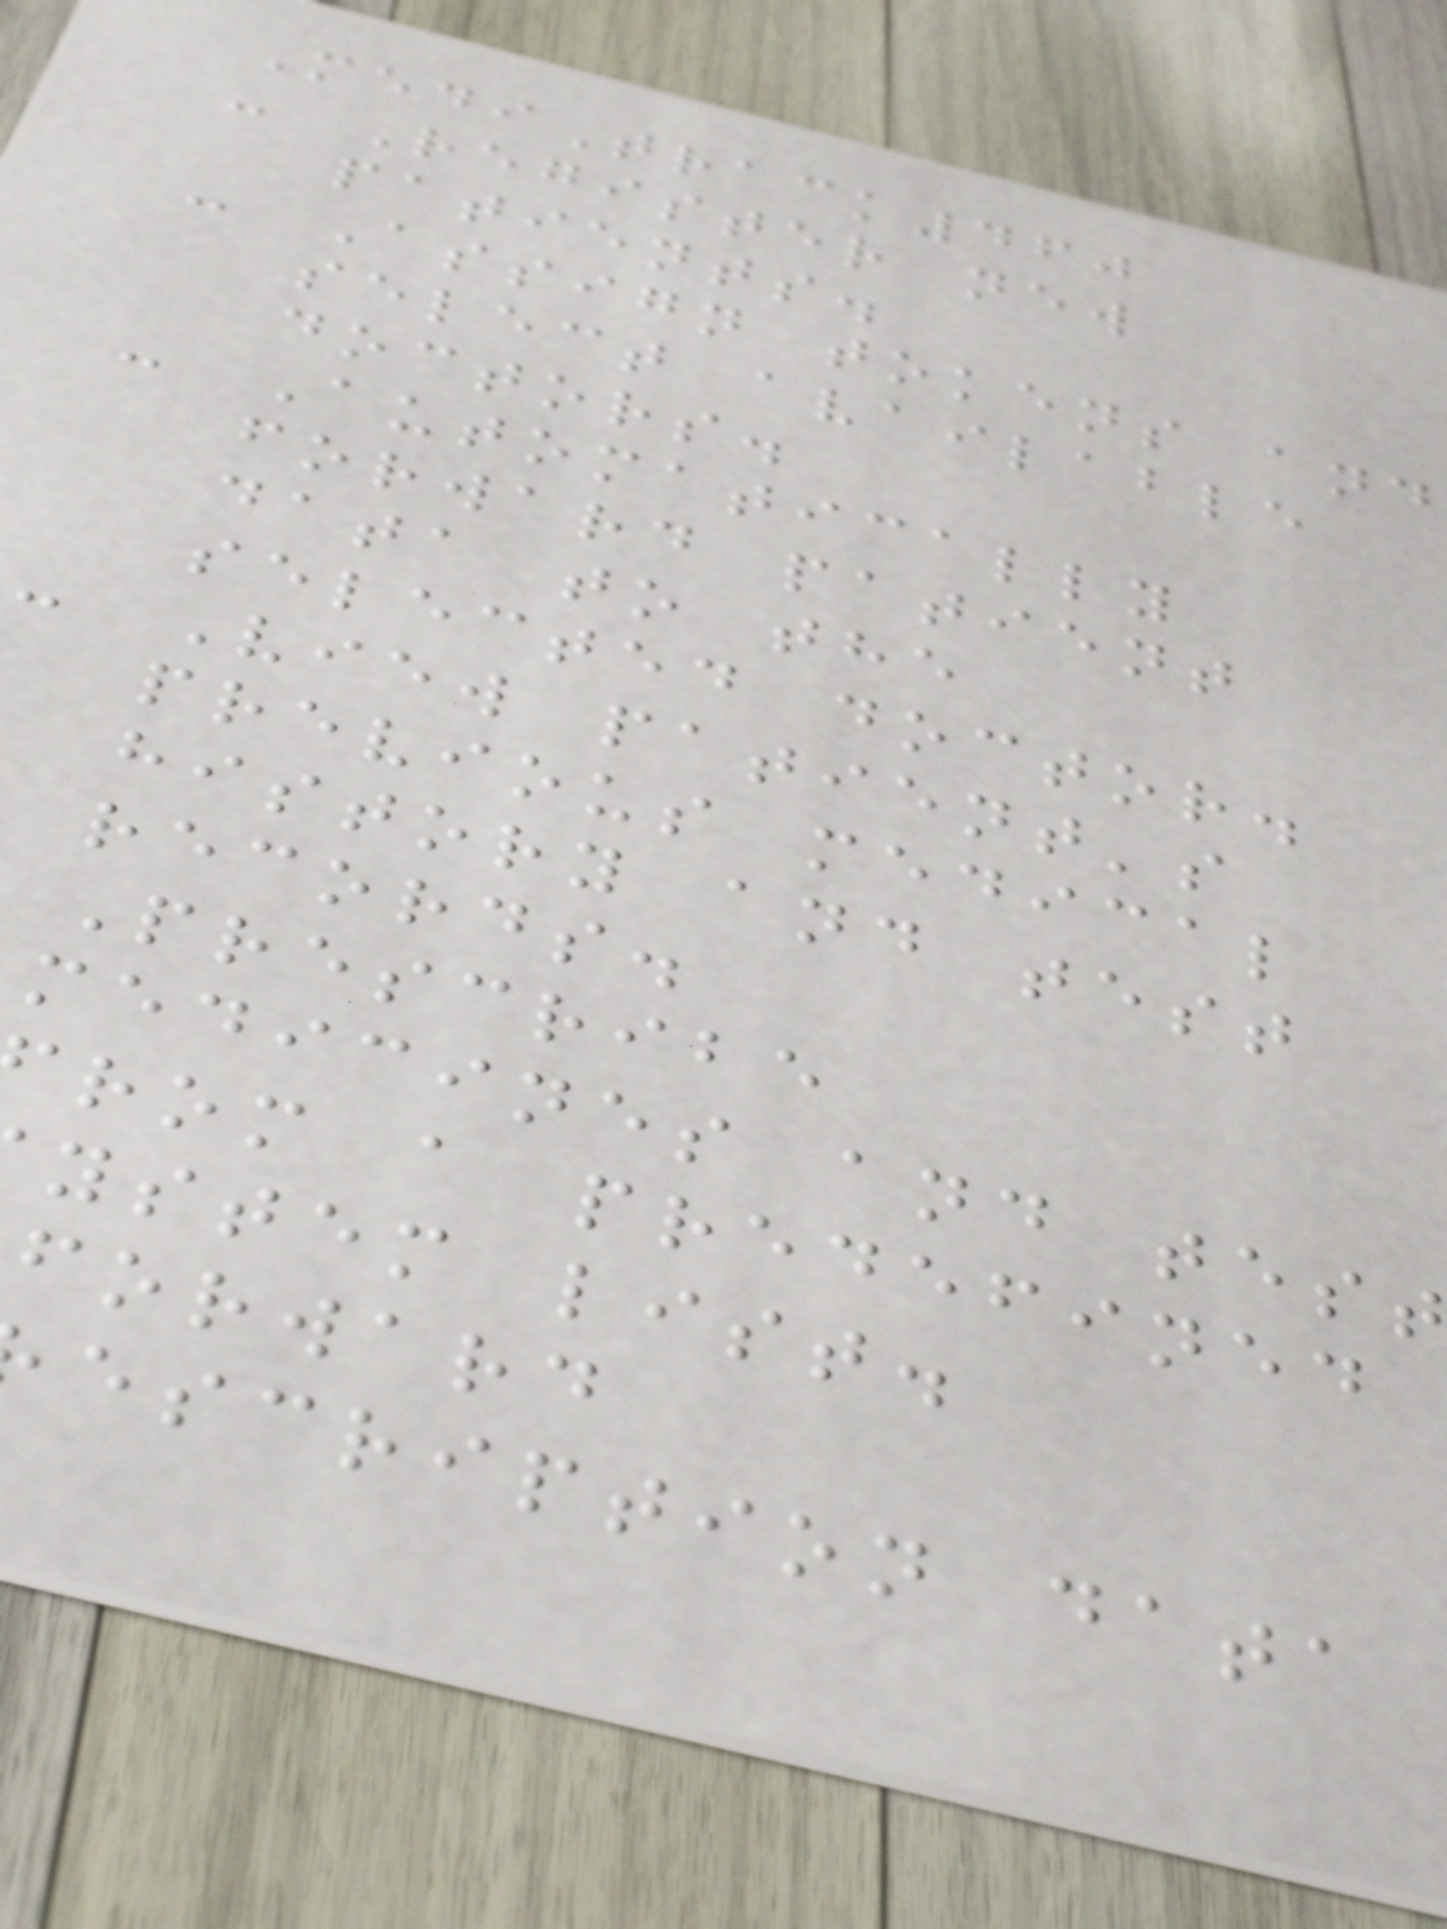MediTrack460
- Register new
patients.
- Assign tokens and
select available
doctors.
- Automatically
forward patient
data to the
selected doctor.
- View patient's
previous medical
history and test
records.
Prescribe
medicines and test
rom a predefined
ystem list.
forward
escription data
